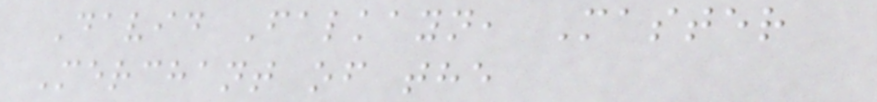David Falkayn, Master
Merchant of the
